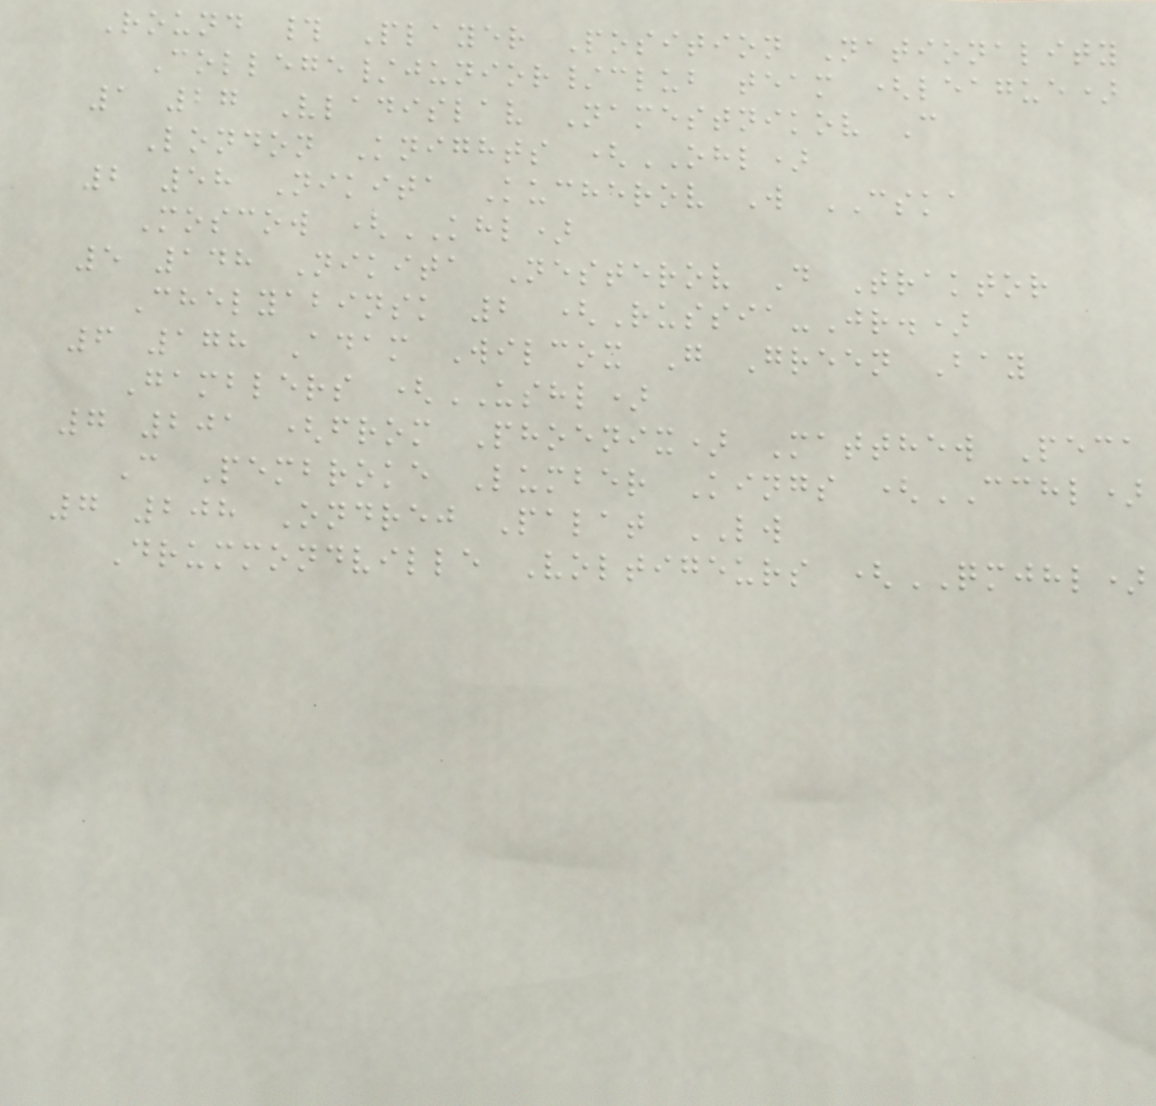Round # Player Position Nationality
College/junior/club team (league)
1 27 Vladislav Namestnikov C
London Knights (OHL)
2 58 Nikita Kucherov W CSKA
Moscow (KHL)
5 148 Nikita Nesterov D Traktor
Chelyabinsk 2 (Russia-Jr.)
6 178 Adam Wilcox G Green Bay
Gamblers (USHL)
7 201 (from Phoenix) Matthew Peca
C Pembroke Lumber Kings (CCHL)
7 208 Ondrej Palat LW
Drummondville Voltigeurs (QMJHL)
